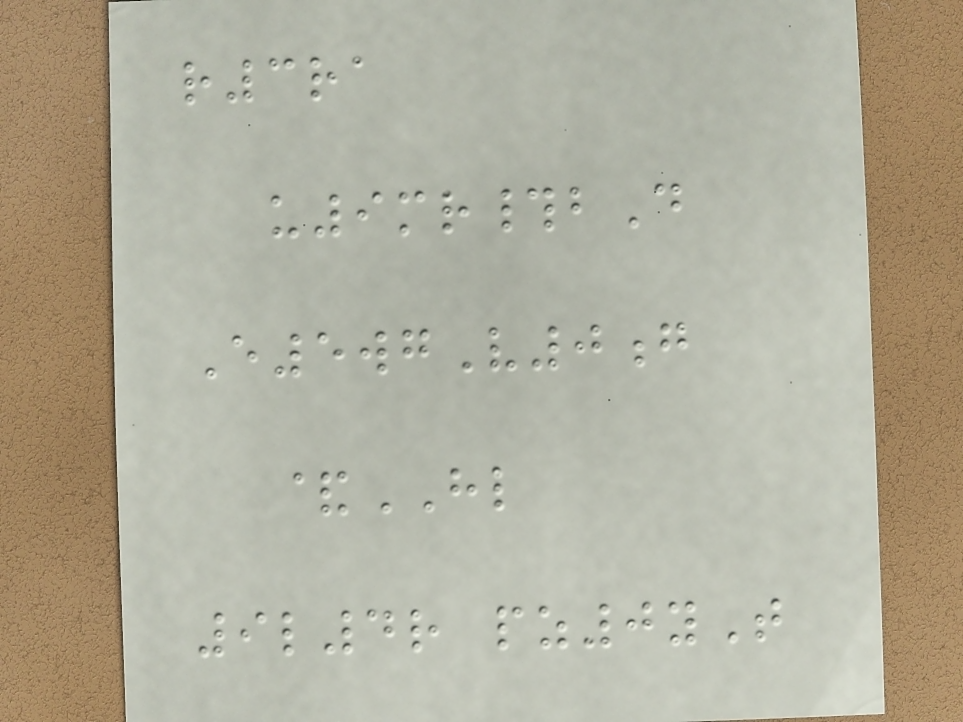r3ra
u9mr#bD
E5wgV0g
&HL
9l4r pz0yT
